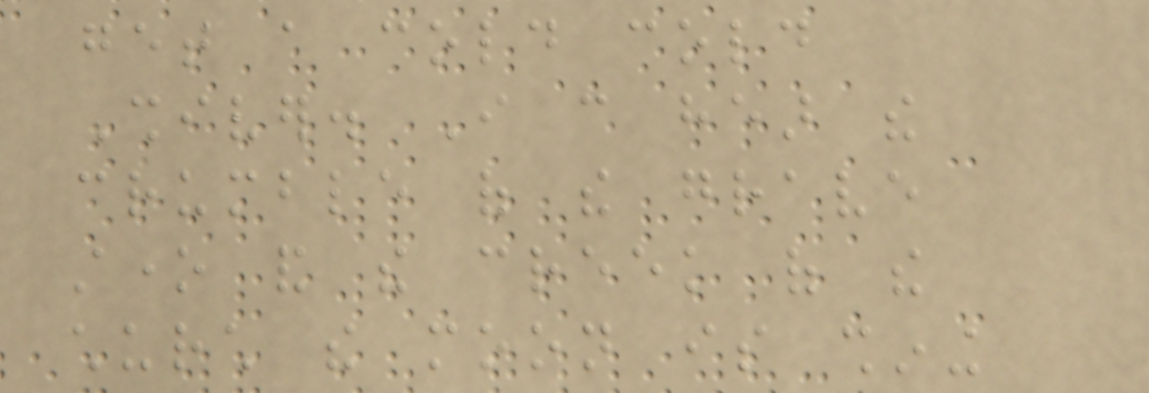get a cold cold
Shiver. I can hear the
crumble of the grave
stone and the creek of the
church the moon is shining
